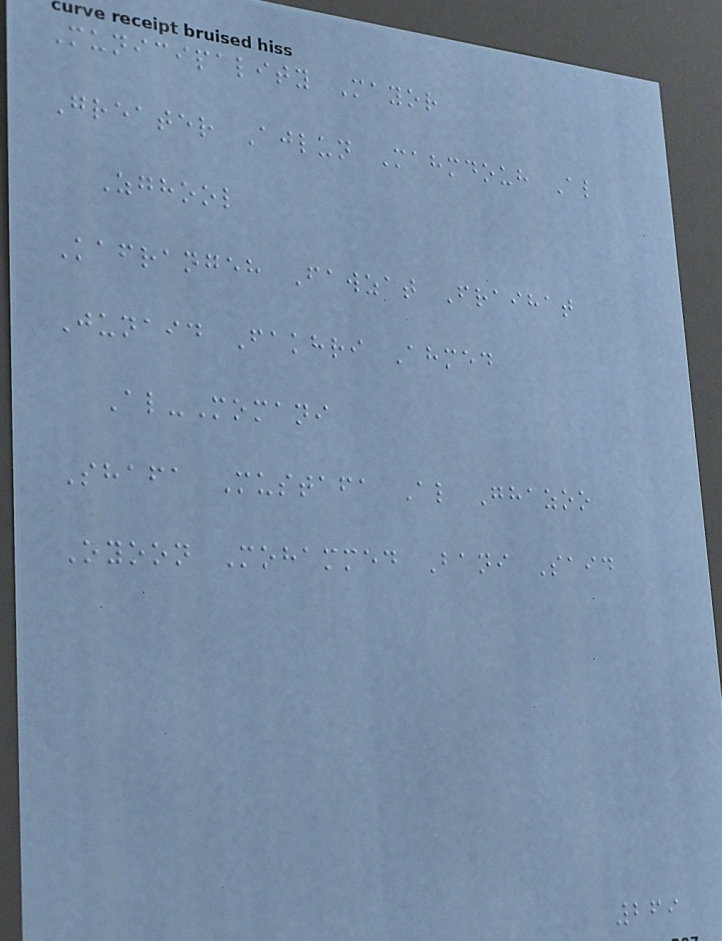Municipality Mayor
Greater Ajlun Mahmdouh Al
Zghool
Kafrangeh Fawzat Fraihat
Junaid Fakhri Ahmed
Al-Momani
Shafa Mustafa Al Ghazoo
Oyoon Mohammed Bani Said
269
